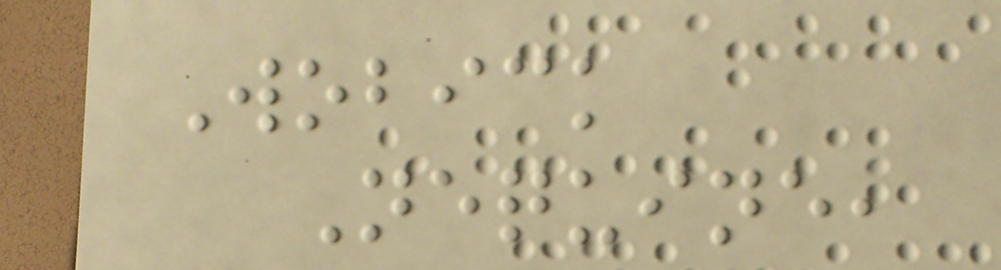Wobick
Nequine,
